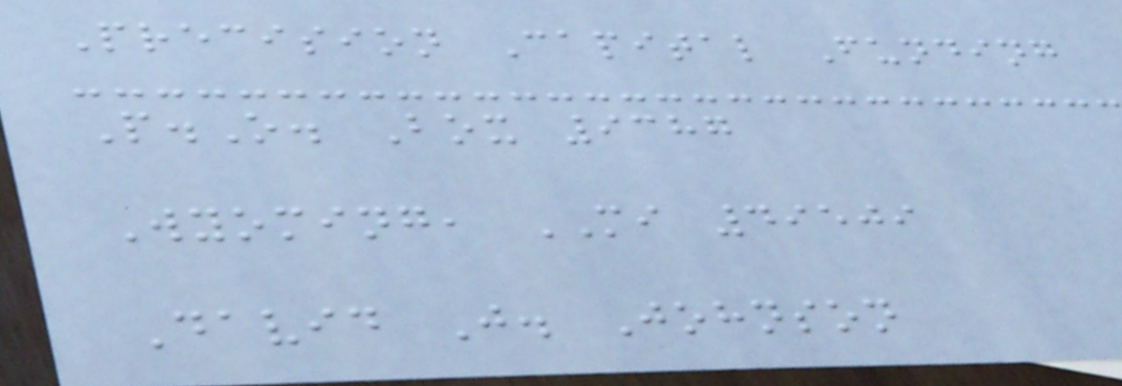Precision Capital Funding
P.O. Box 9387
Wyoming, MI 49509
David J. Johnson
